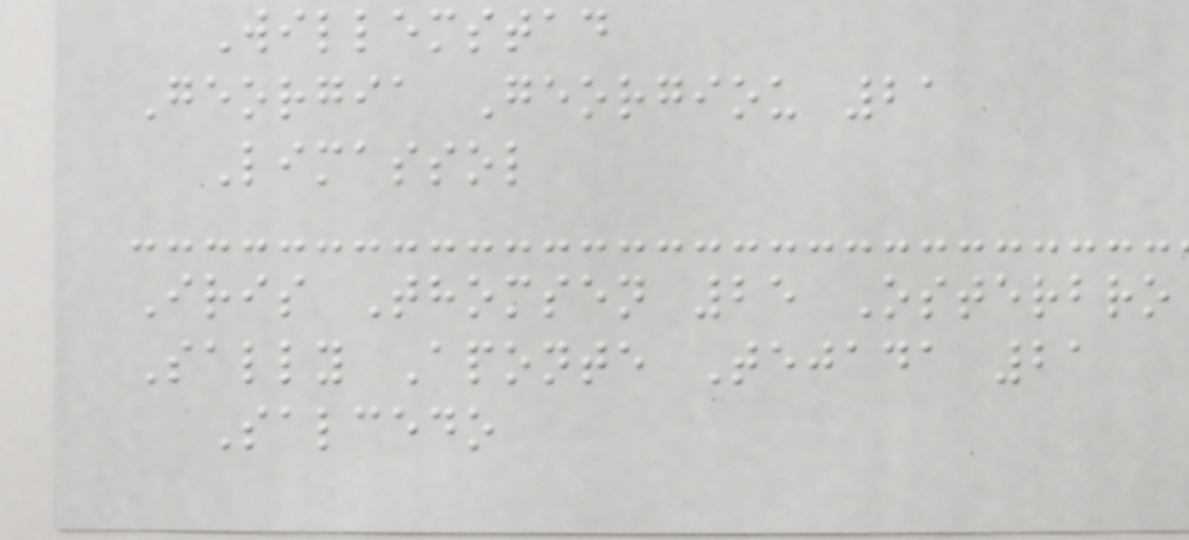Willemstad
Georgia Georgiou 21
Limassol
Iris Thomsen 25 Osterbro
Sally Aponte Tejada 21
Salcedo
